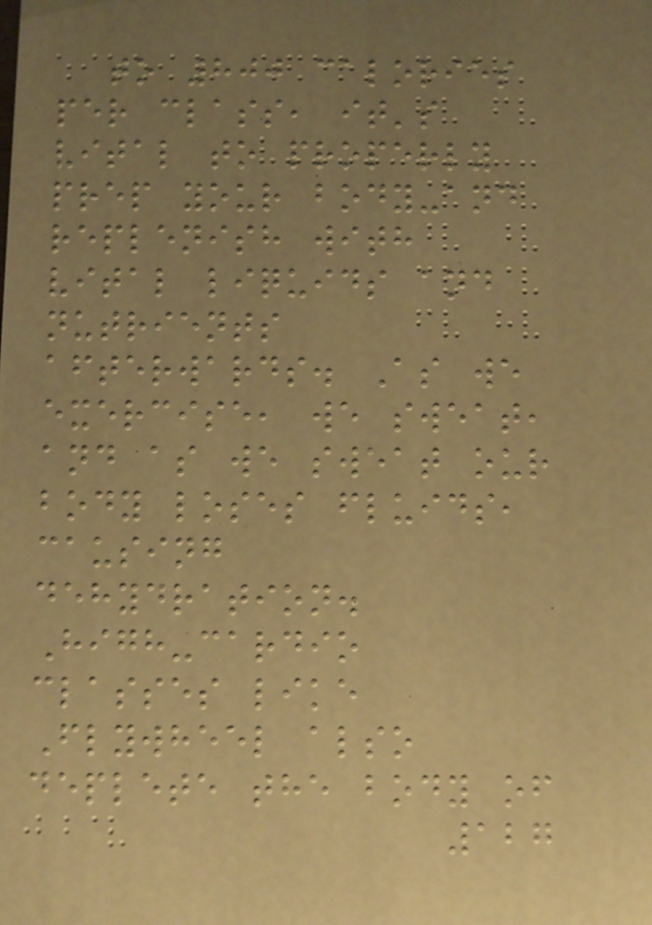to 800 calories
per class, it's
vital to properly
prep your body-and
replenish with
vital liquids and
nutrients
afterwards. As we
exercise, we sweat,
and as we sweat our
body loses fluids,
causing
dehydration.
High-cardio
classes like
Flywheel also
deplete the body of
127
